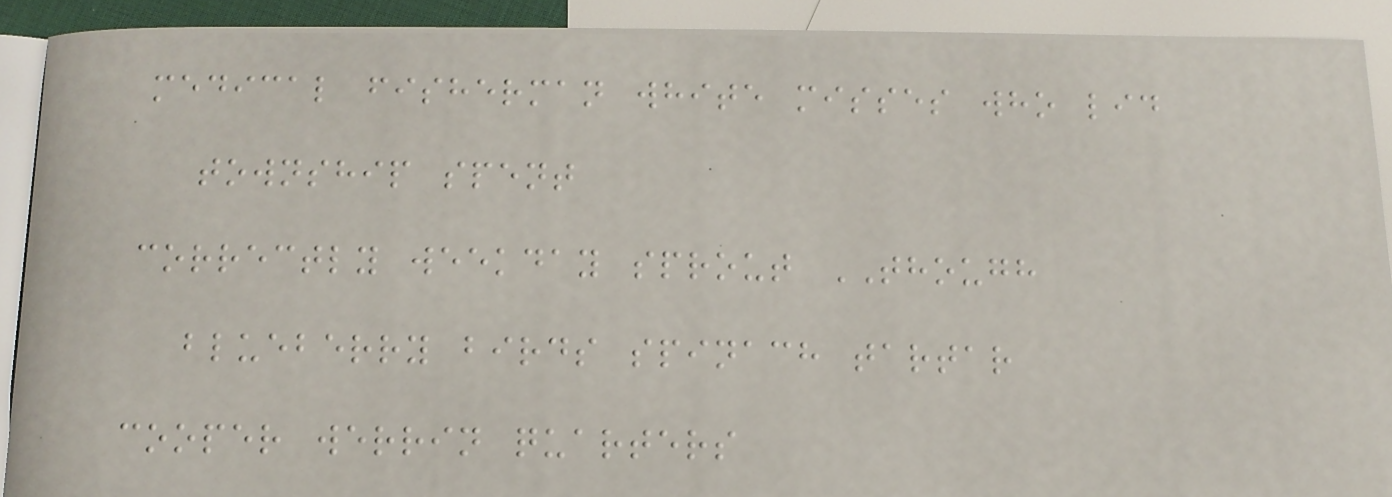medical fisherman white misses who lid
township spent
correctly weekday sprout THOUGH
blueberry birds spinach tartar
cooper werrin quarters
